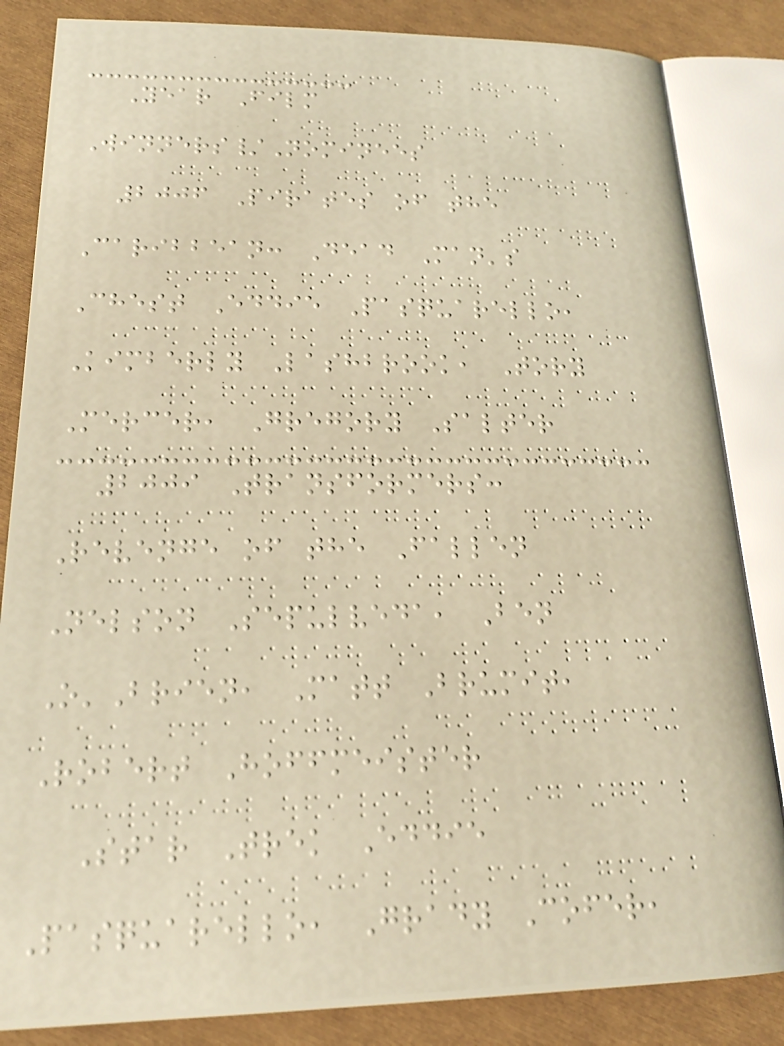Year Film
Winners/Nominees
2006 Pirates of the
Caribbean: Dead Man's
Chest Eddie Pasquarello,
Kimberly Lashbrook, Tory
Mercer, Gregory Salter
2009 Transformers:
Revenge of the Fallen
Nelson Sepulveda, Ben
O'Brien, Matt Brumit,
Robert Hoffmeister
Star Trek Eddie
Pasquarello, Grady Cofer,
